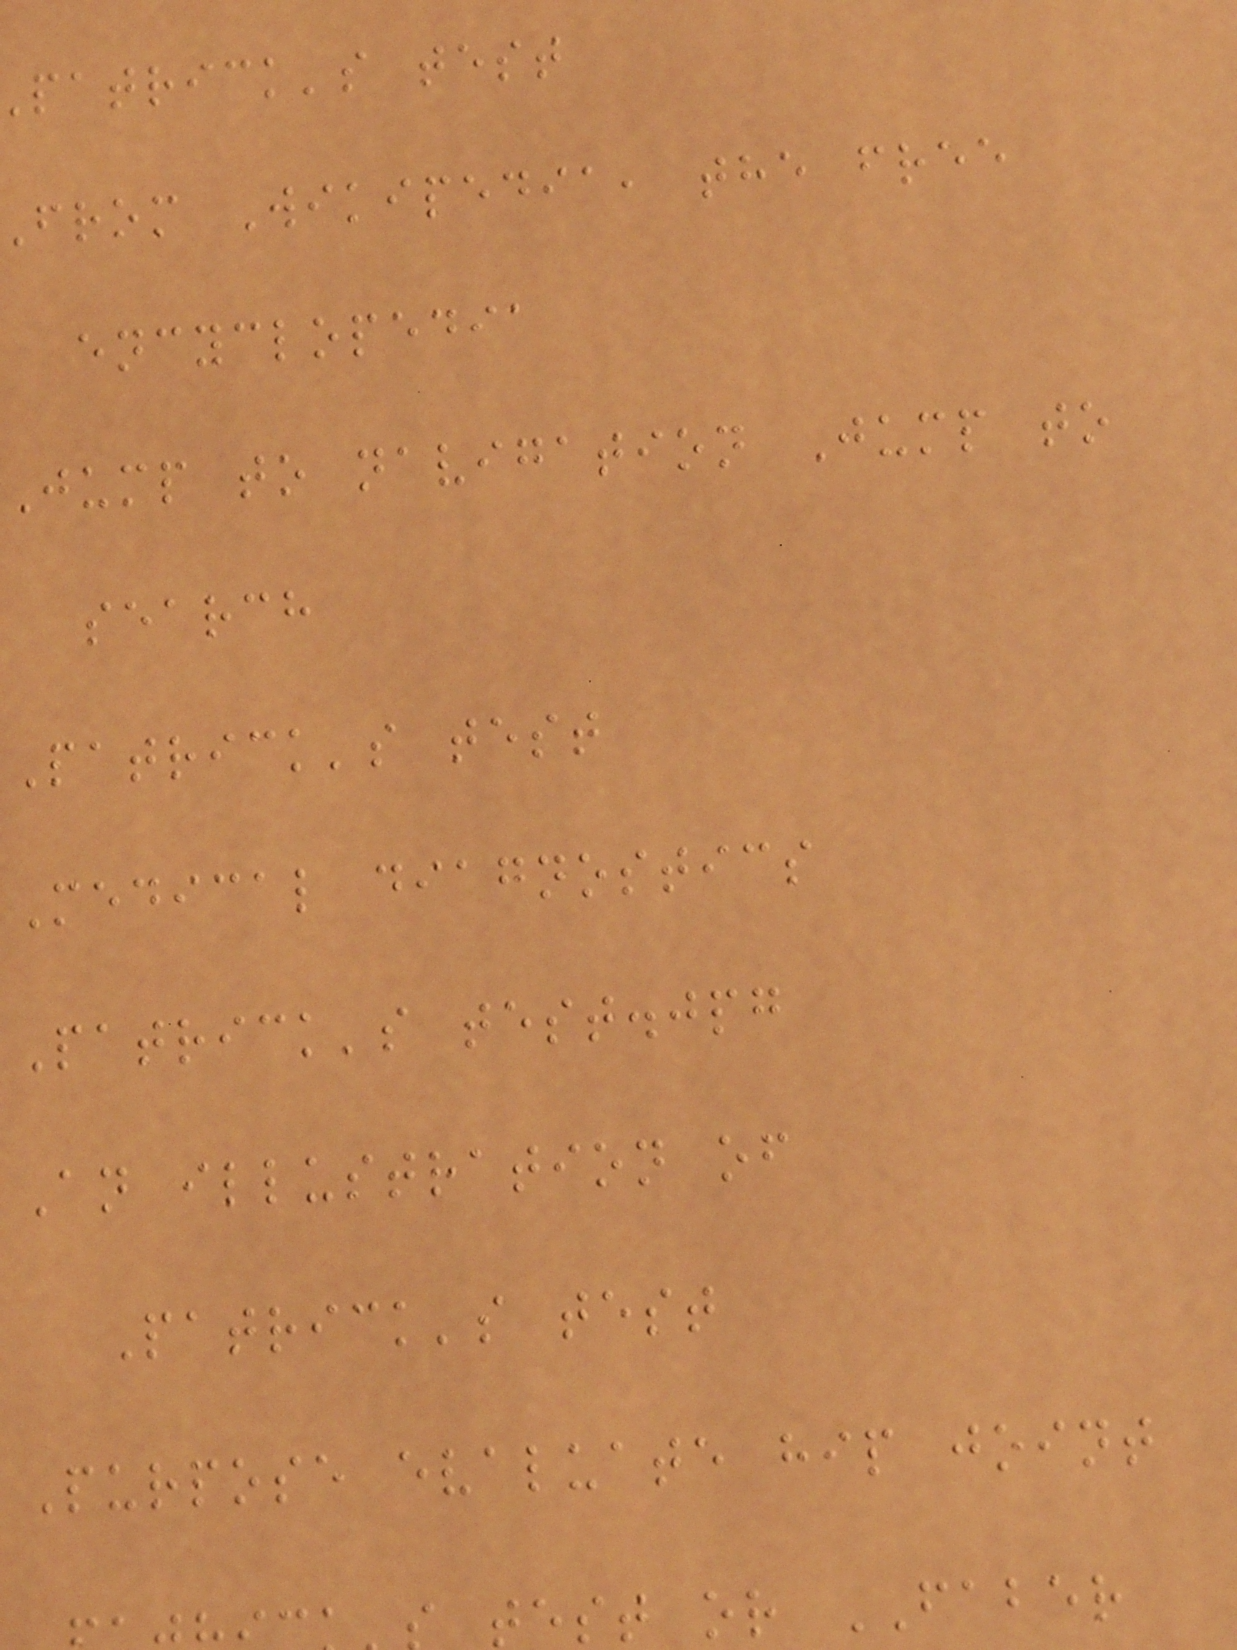patrick's test
from Wikipedia, the free
encyclopedia
Jump to navigation Jump to
search
Patrick's test
Medical diagnostics
Patrick's test.jpg
An illustration of
Patrick's test
Purpose evaluate hip joint
test or FABER
